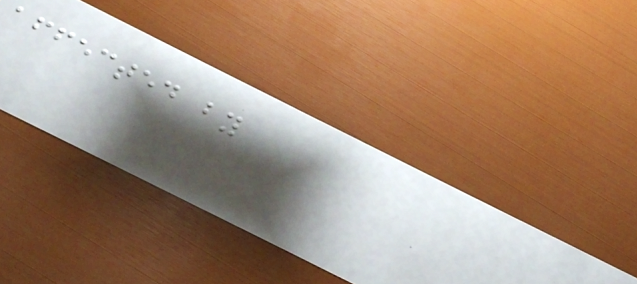affected by
